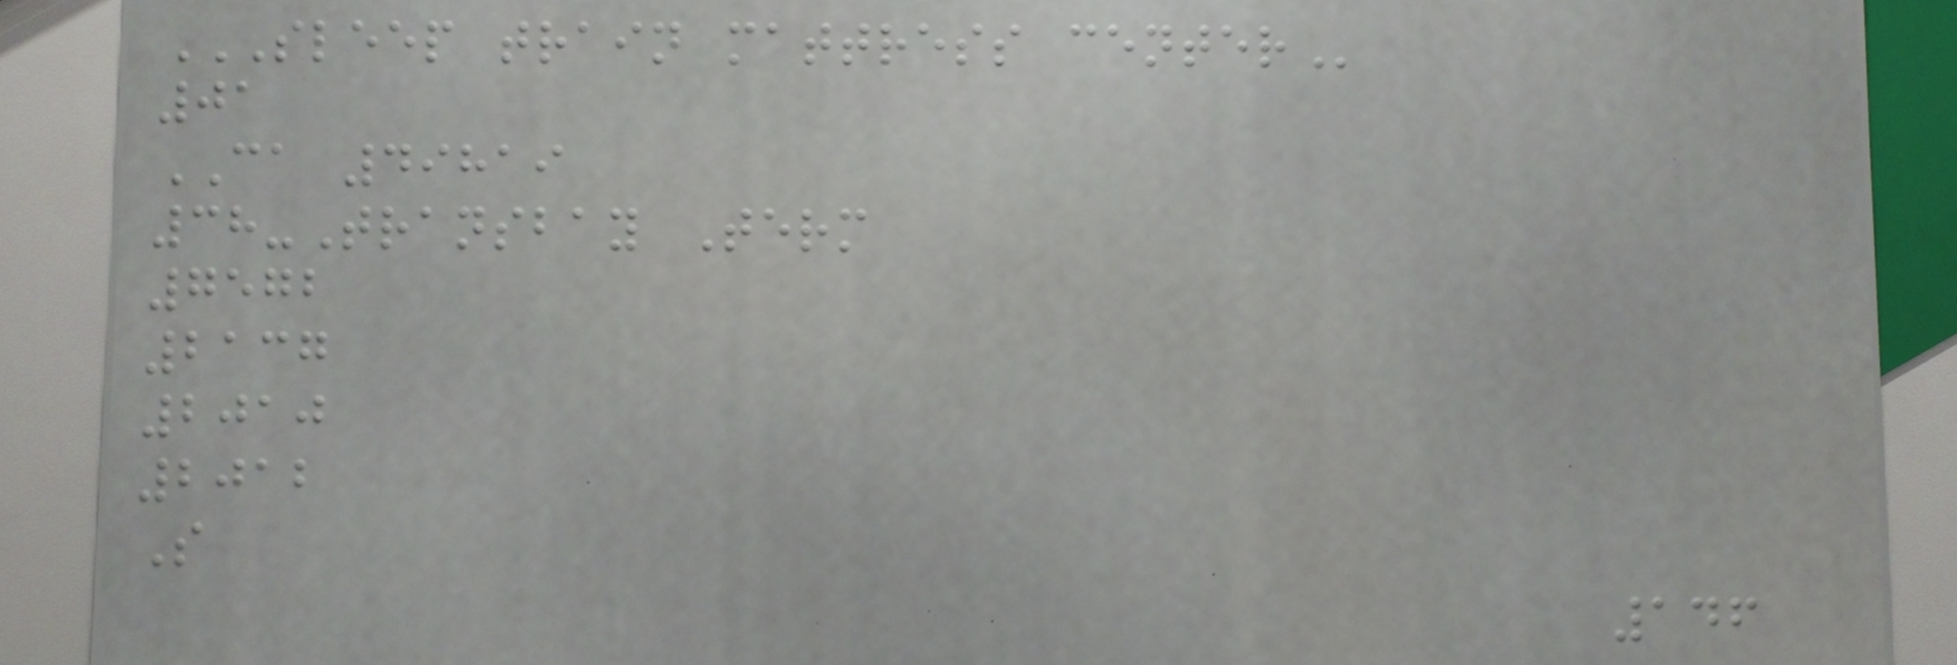SLEEP TRAIN MATTRESS CENTER
01
CA 49819
38-Transbay Term
7572
2137
2010
2012
S
146
